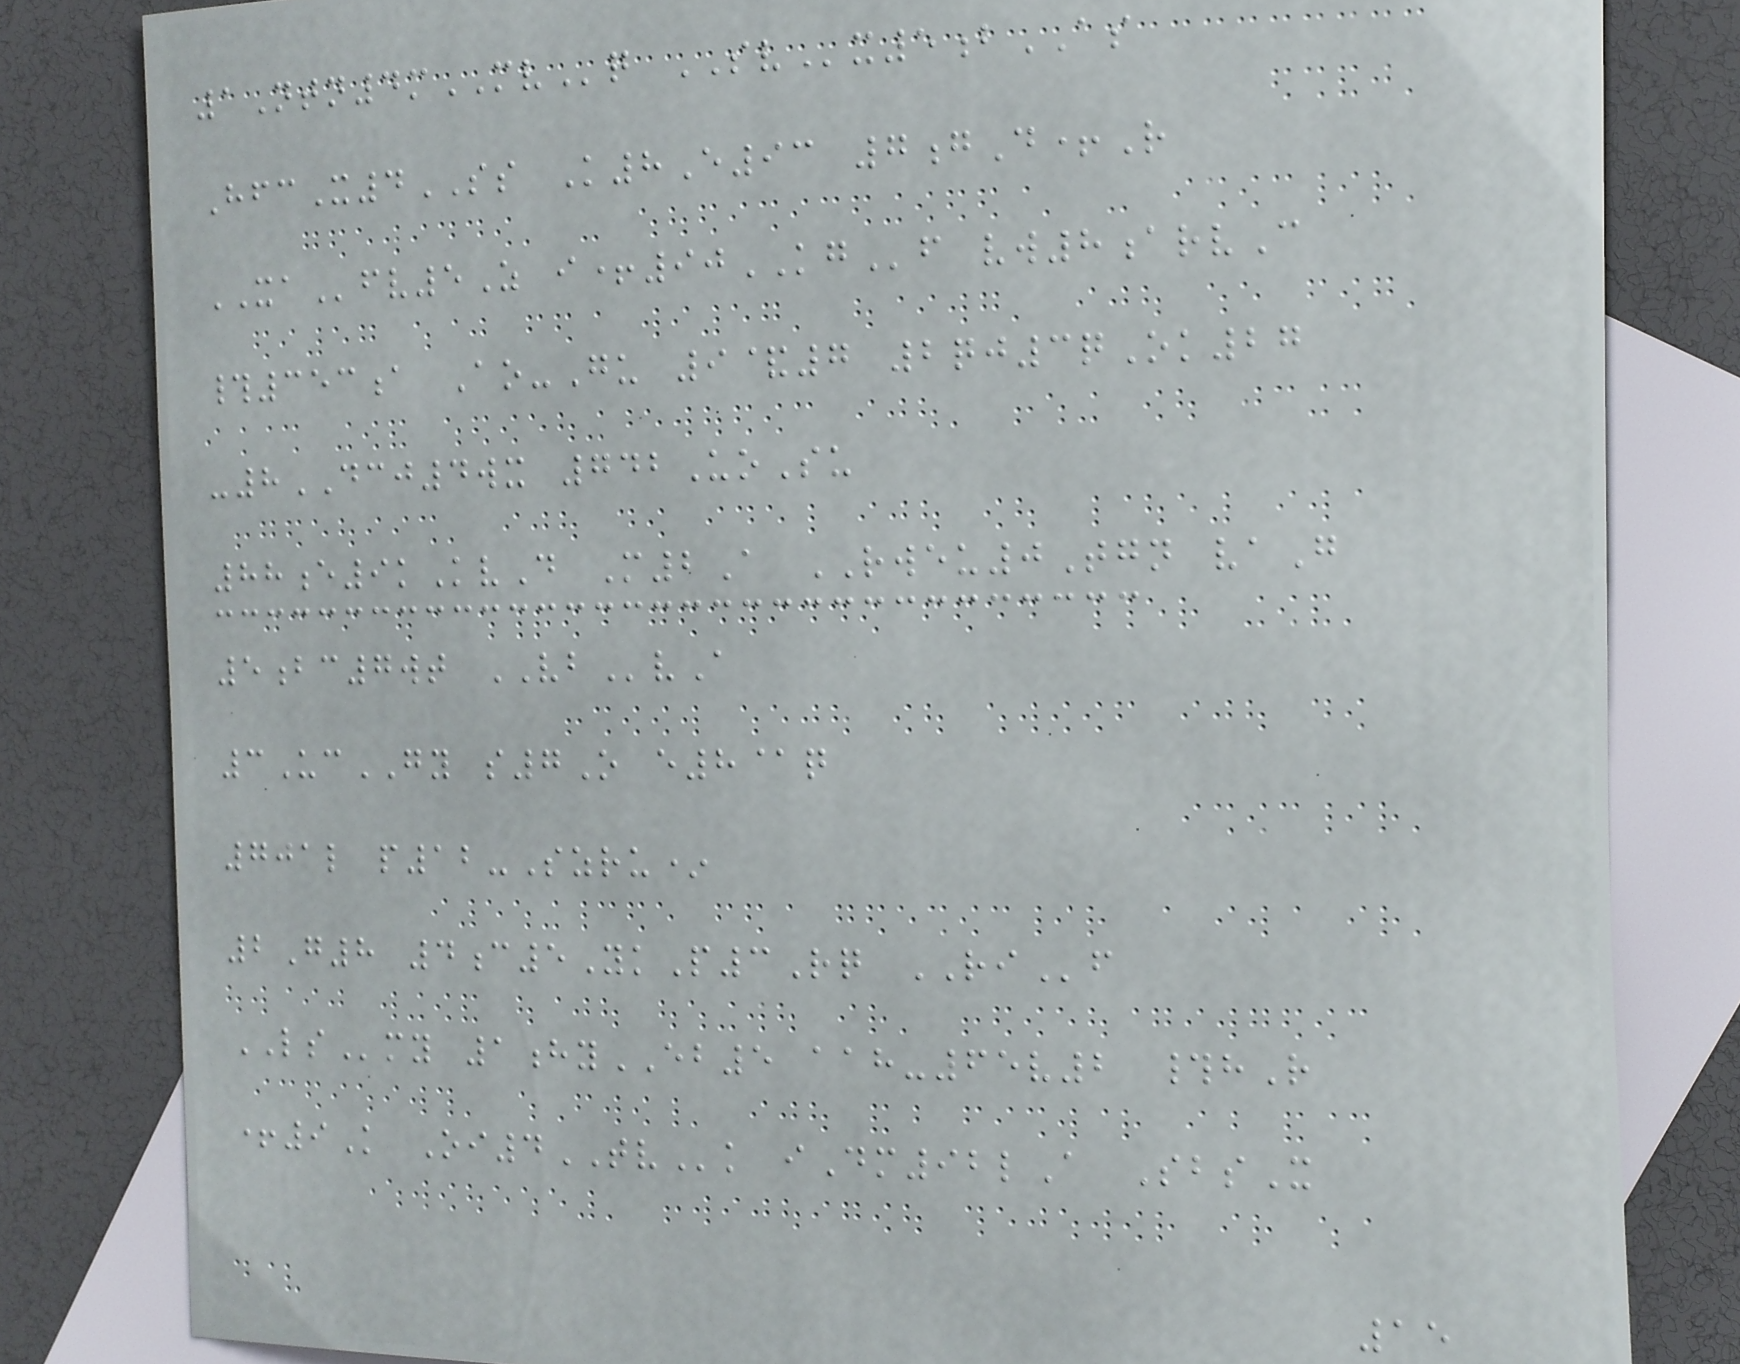1Ntn4mMVq SVx5bAS
HfcX4SS K8E93 7gD+R
XAfv5Z i+90KGf vw8arvC
#353a Ao-Gu 9&7 2qj3qOk27
-8DCJ4wx 742UoSu
88e9kKvD M2A RWEU0Tgn vaG
5bc7wt VBvA
3UcGY s7O e8@q
701l p12-Szru*
2G8 4c5YkP3Rq RIf
LSmy 1hyEB5 aah-65v2 #hR
+9K Oi4TVk iDm92lA SbsX
15
